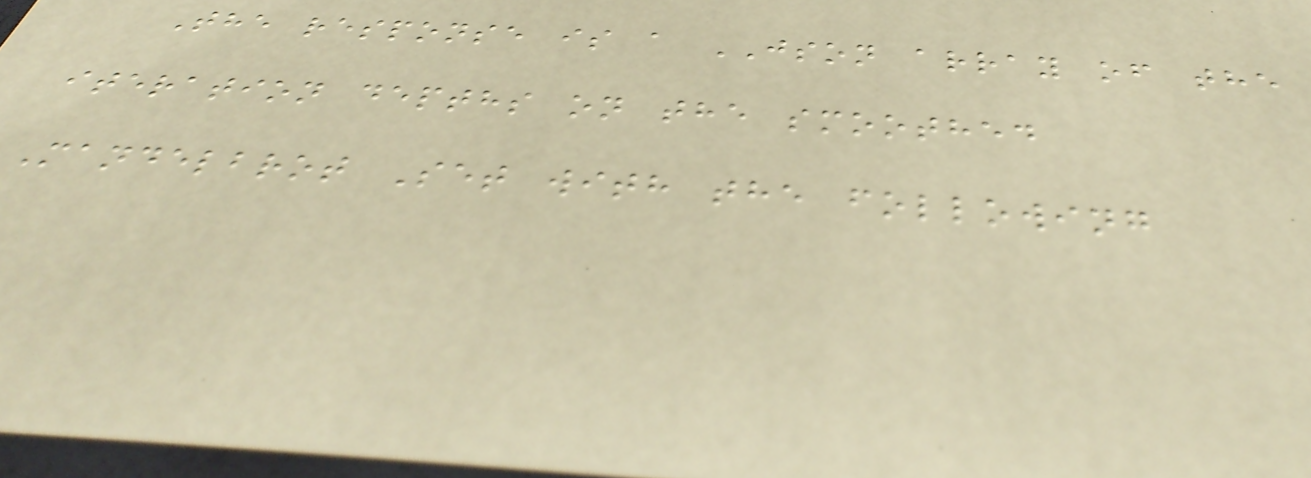The response is a JSON array of the
iteration depths on the smoothed
Mandelbrot Set with the following
